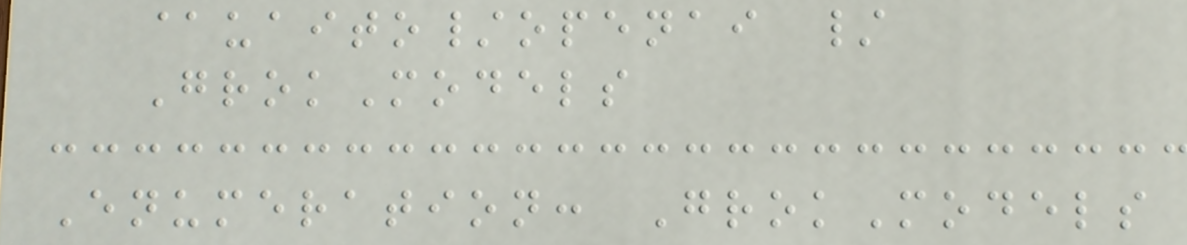@uaito/openai /
GrokModels
Enumeration: GrokModels
